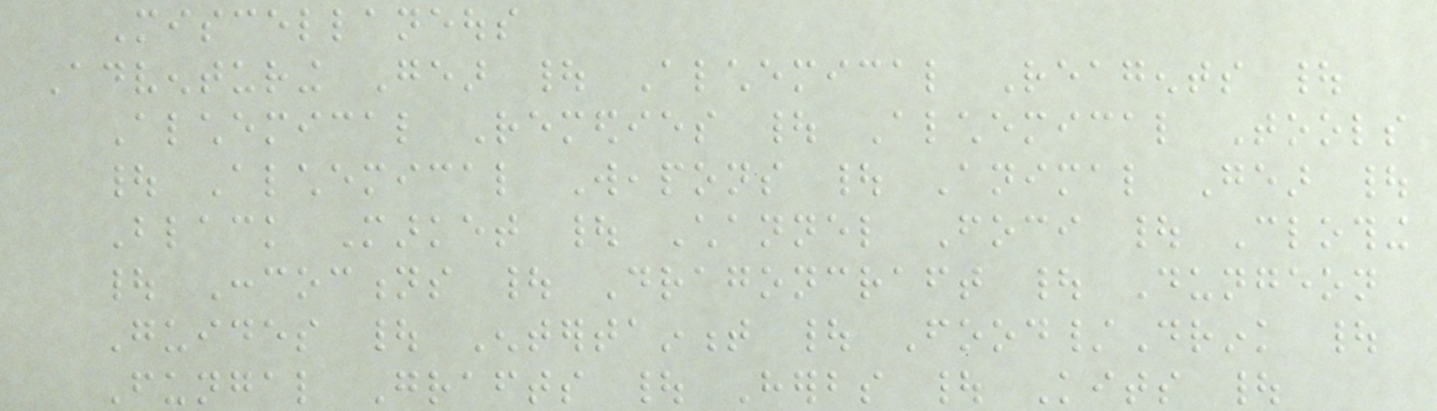Miscellaneous
Adventuring Gear | Alchemical Reagents |
Alchemical Remedies | Alchemical Tools
| Alchemical Weapons | Animal Gear |
Black Market | Channel Foci | Clothing
| Concoctions | Dragoncraft | Dungeon
Guides | Entertainment | Food/Drink |
Fungal Grafts | Herbs | Kits |
